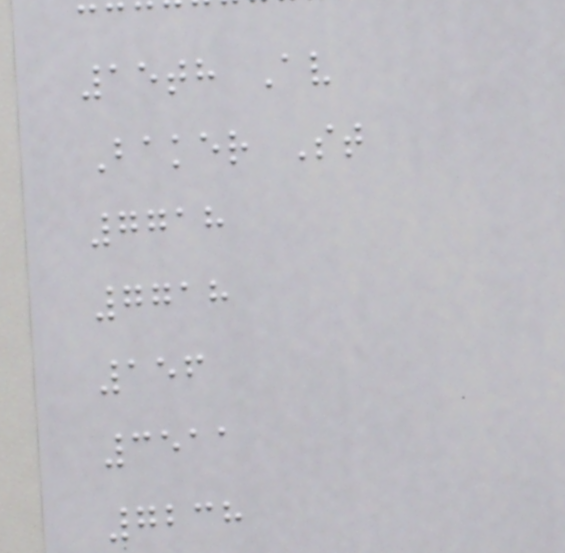15th Av
Baker St
7718
7718
156
3511
7238
